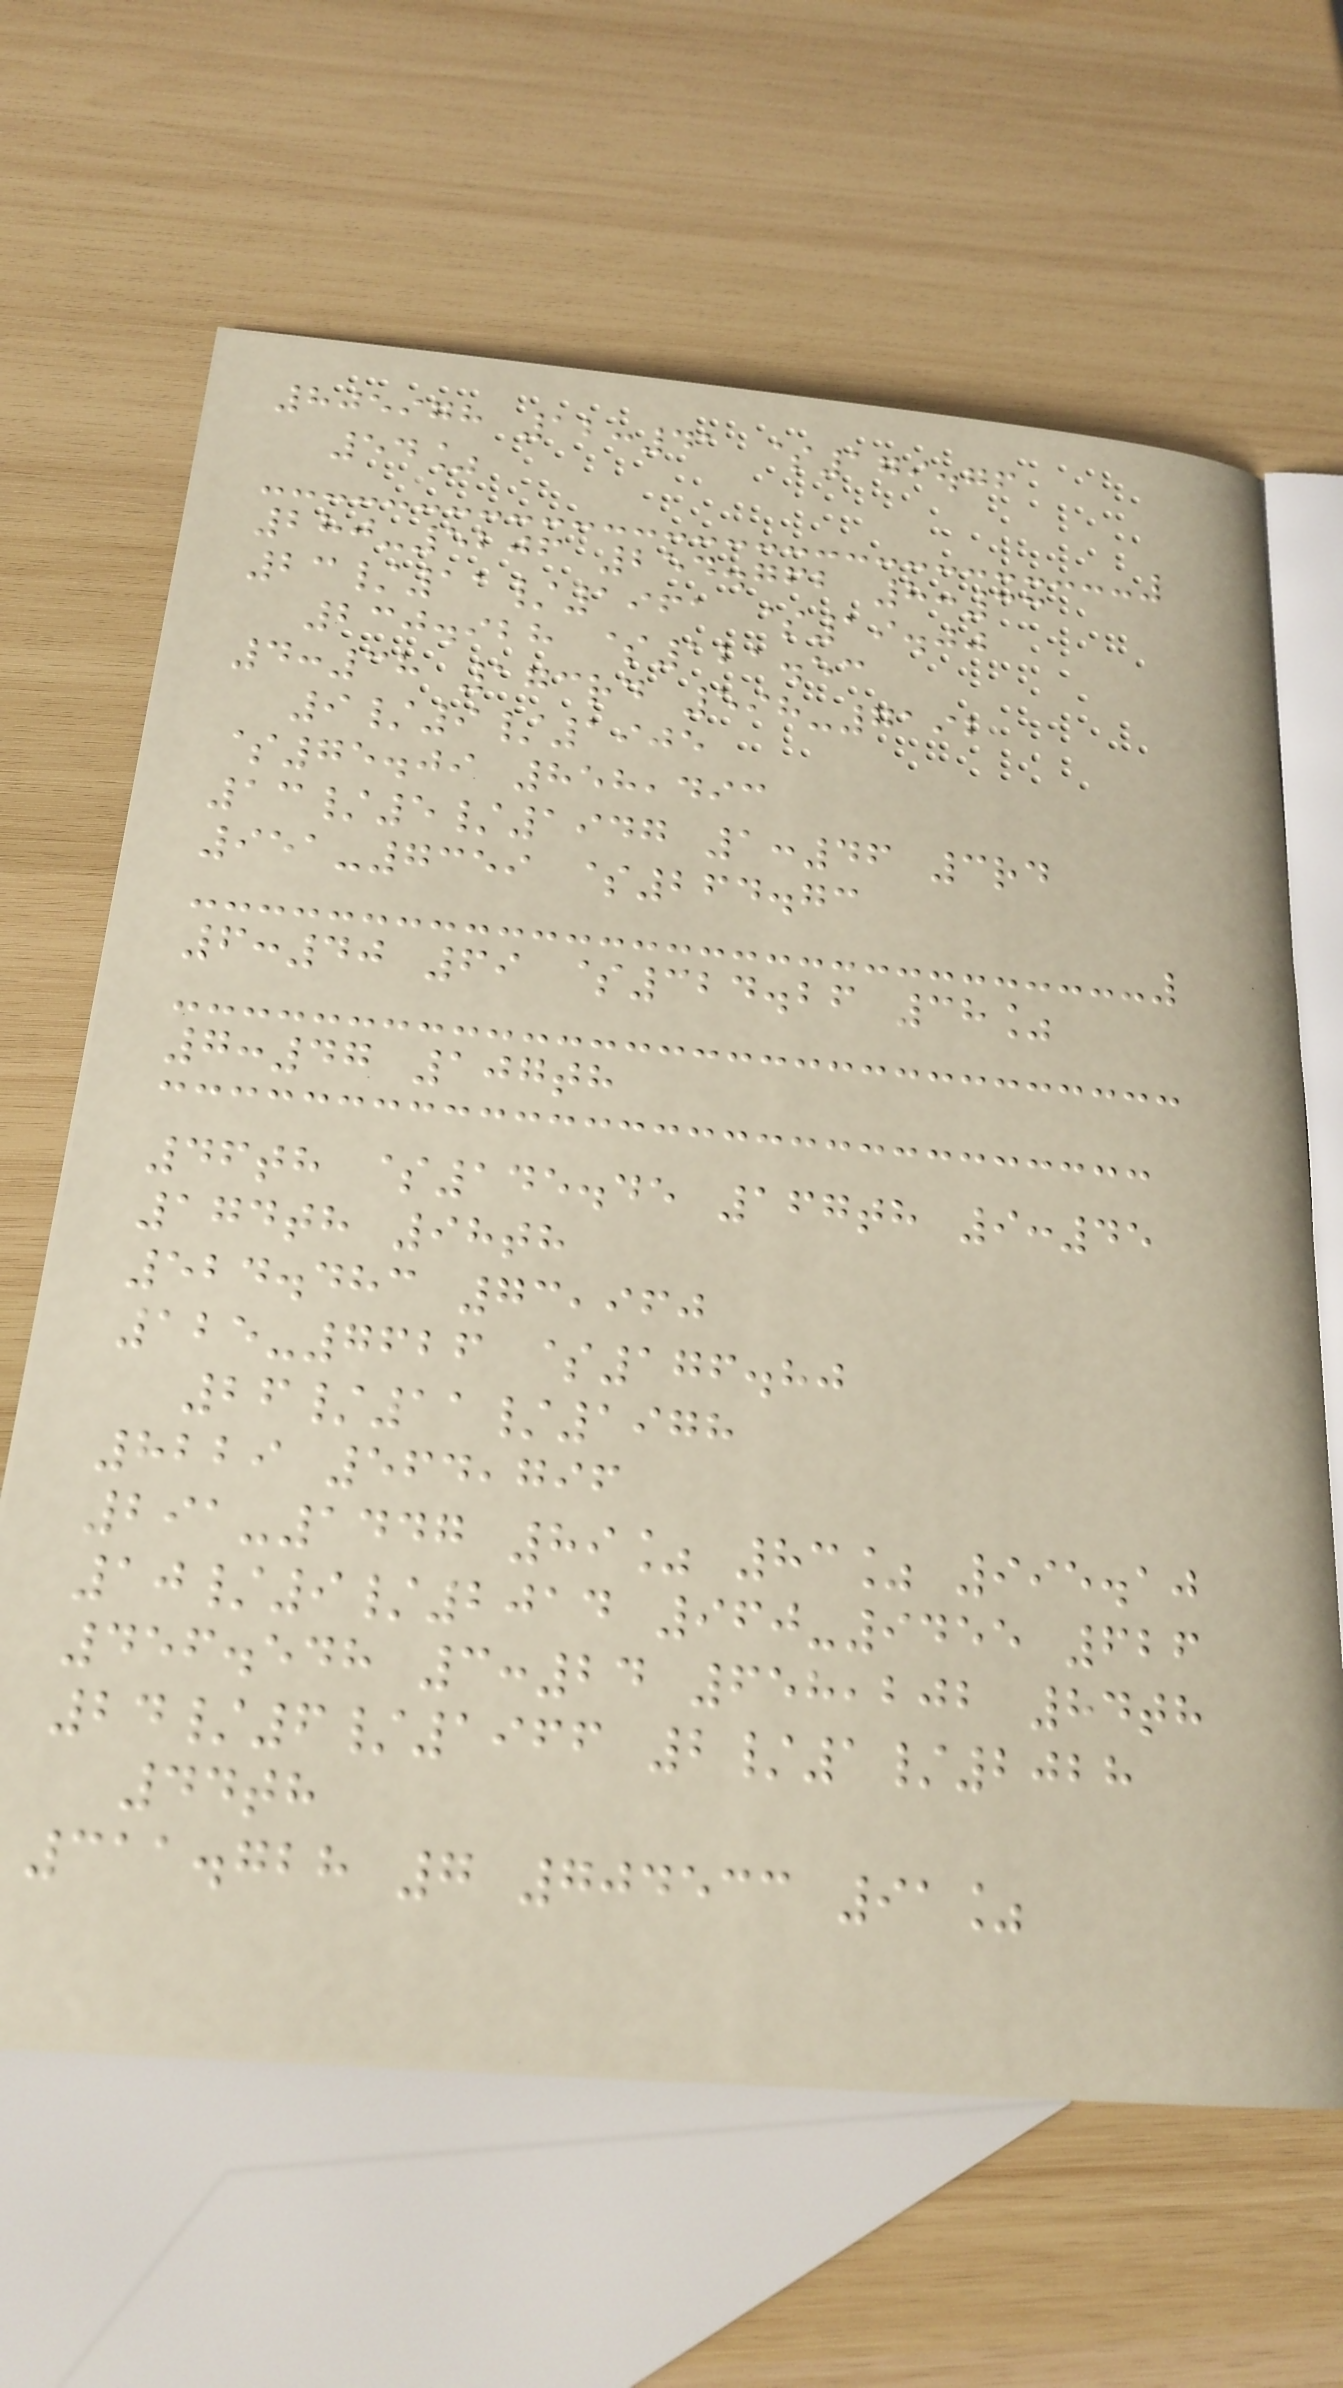805978 12:41 $179.76
54%
280-5206 254.762 8:33
23/11/1961 $19.00
230.928 $121.53
4:38 173rd 598-7192
9/9/1905
$75.09 858,493
13/5/1947 1:46 3rd
951-7359 $264.73
6:40 69 $324.26 38%
7:47 107th
46th $145.45 167th 9:45
174th 98th
524.483 73,960
125-7626 $176.80
26/11/1978
8229 564,796
291-1447 89% 83% 995.10
10/9/2014 960-9455 626
456.548 3:24 658,202 84th
24/6/1966 2/1/2028
44th
311.728 7 704533 91%
